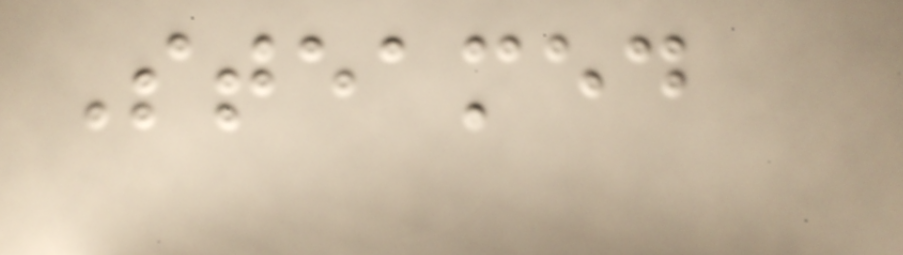Steamed
